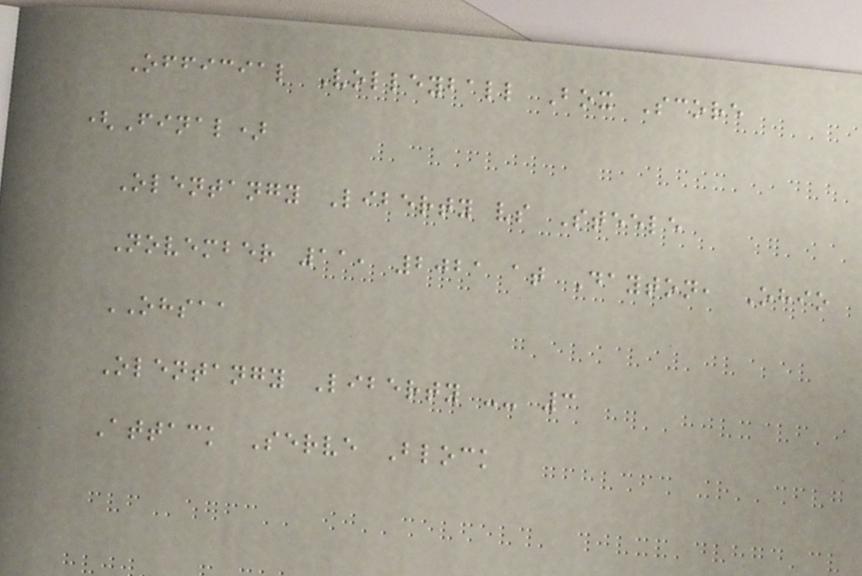Official Volleyball Box Score
(Final)
Olentangy Liberty vs Steele
November 11, 2021 at Dayton, Ohio
OHSAA
Olentangy Liberty -- 3
Attack Serve Block
